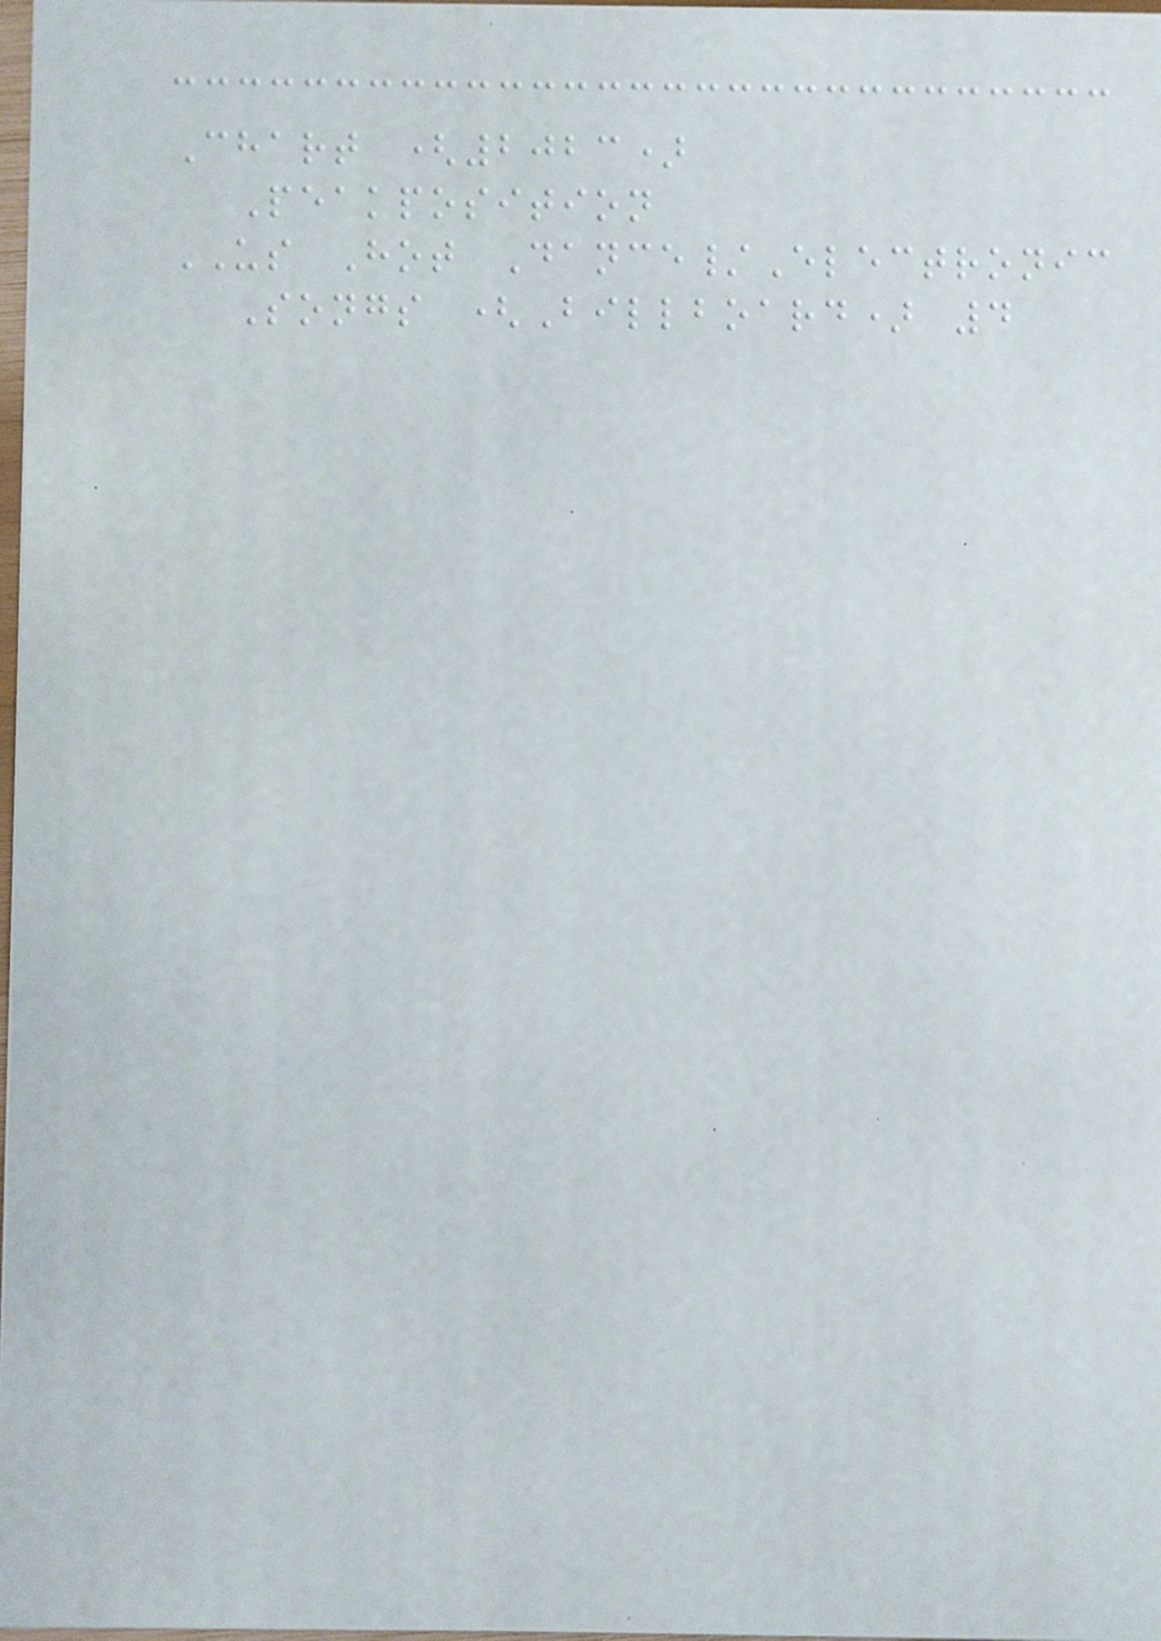Chart (2023)
Peakposition
US Hot Dance/Electronic
Songs (Billboard) 4
